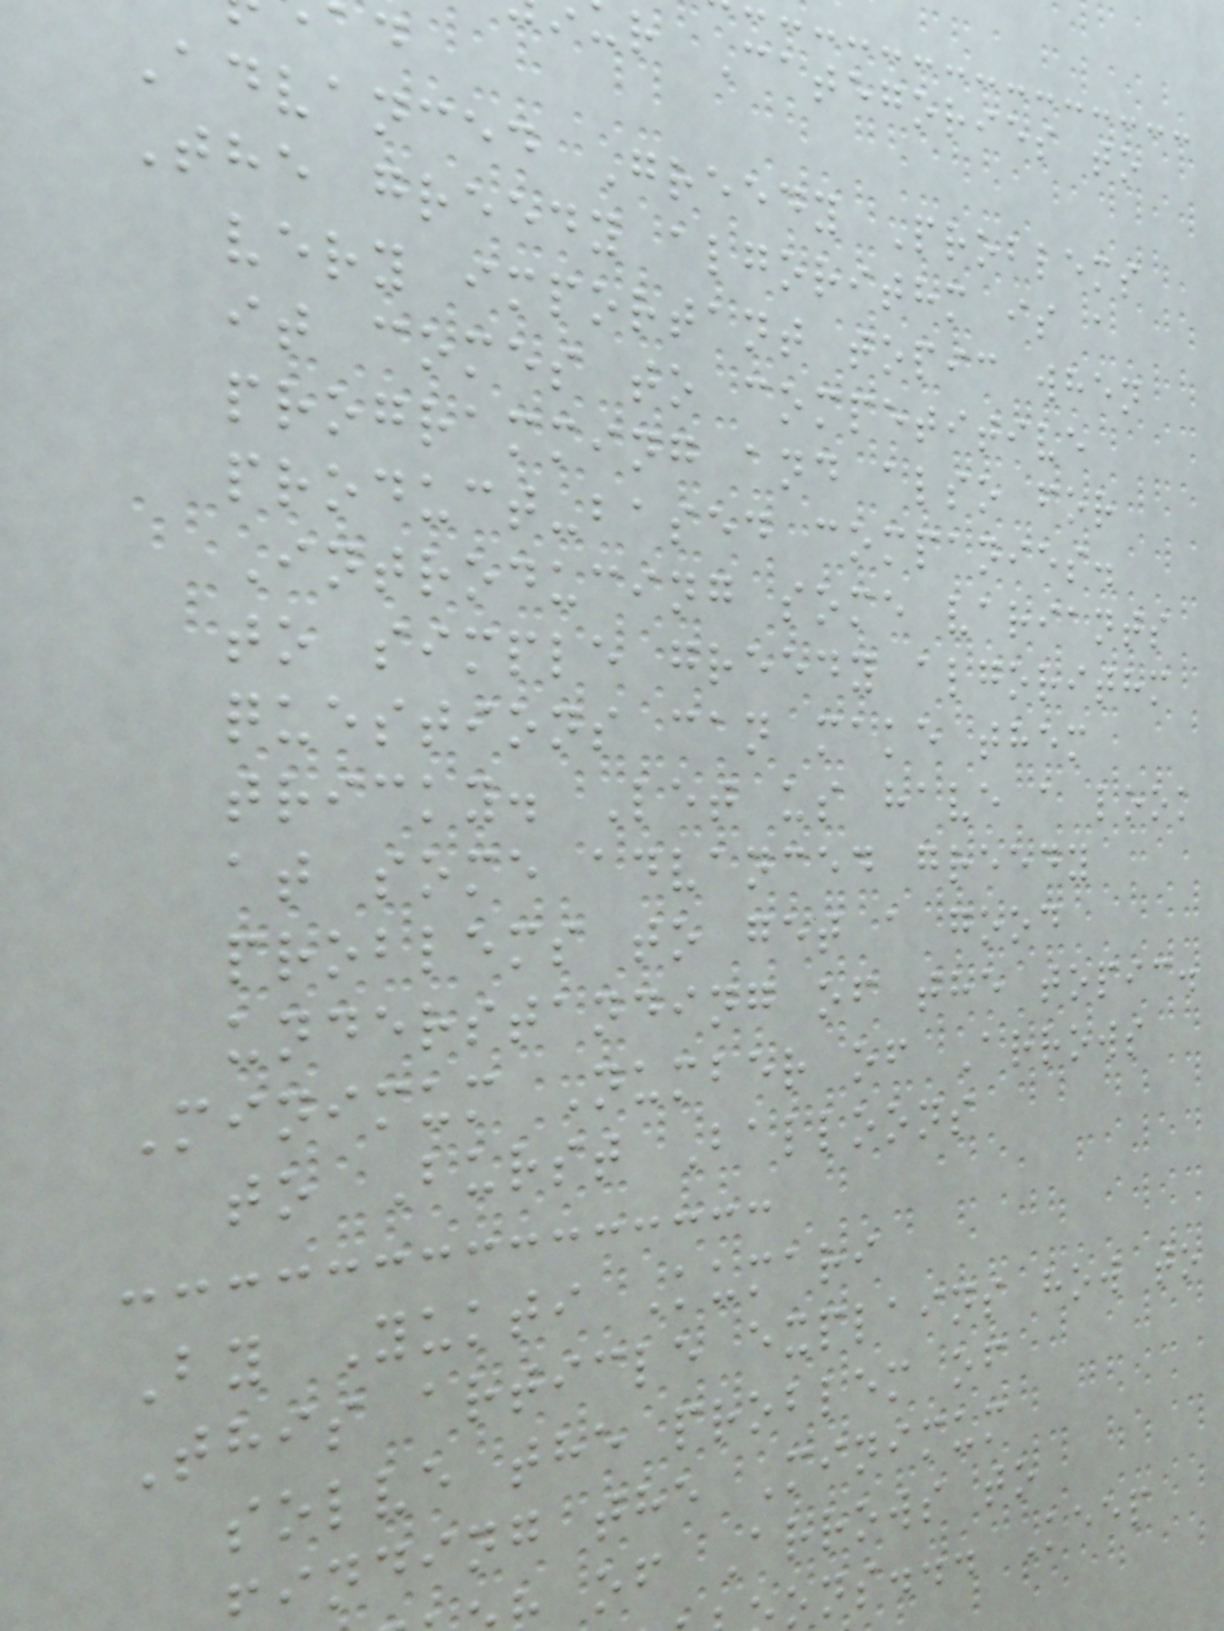r Categories to
Advanced Greedy Problems
The greedy algorithm is a
very important topic when
it comes to competitive
programming and also for
product-based companies.
Introducing some variants
to simple greedy algorithm
questions can make them
tricky. Let us have a look
at some advanced greedy
problems to get a good
understanding of the topic.
Minimum Number of Arrows
to Burst Balloons
By Yukti Kumari
This article explains how to
solve the problem of
inding the Minimum
of Arrows to
ons... Keep
